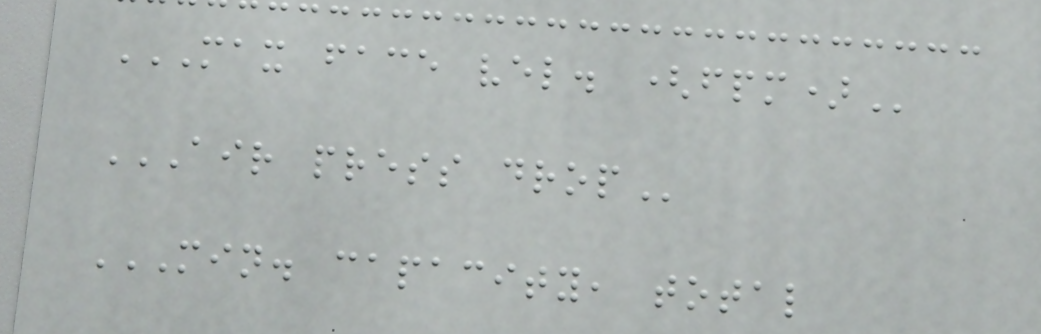MAX FACE VEL. (FPM)
AIR PRESS DROP
MIN. CAPACITY, TOTAL
